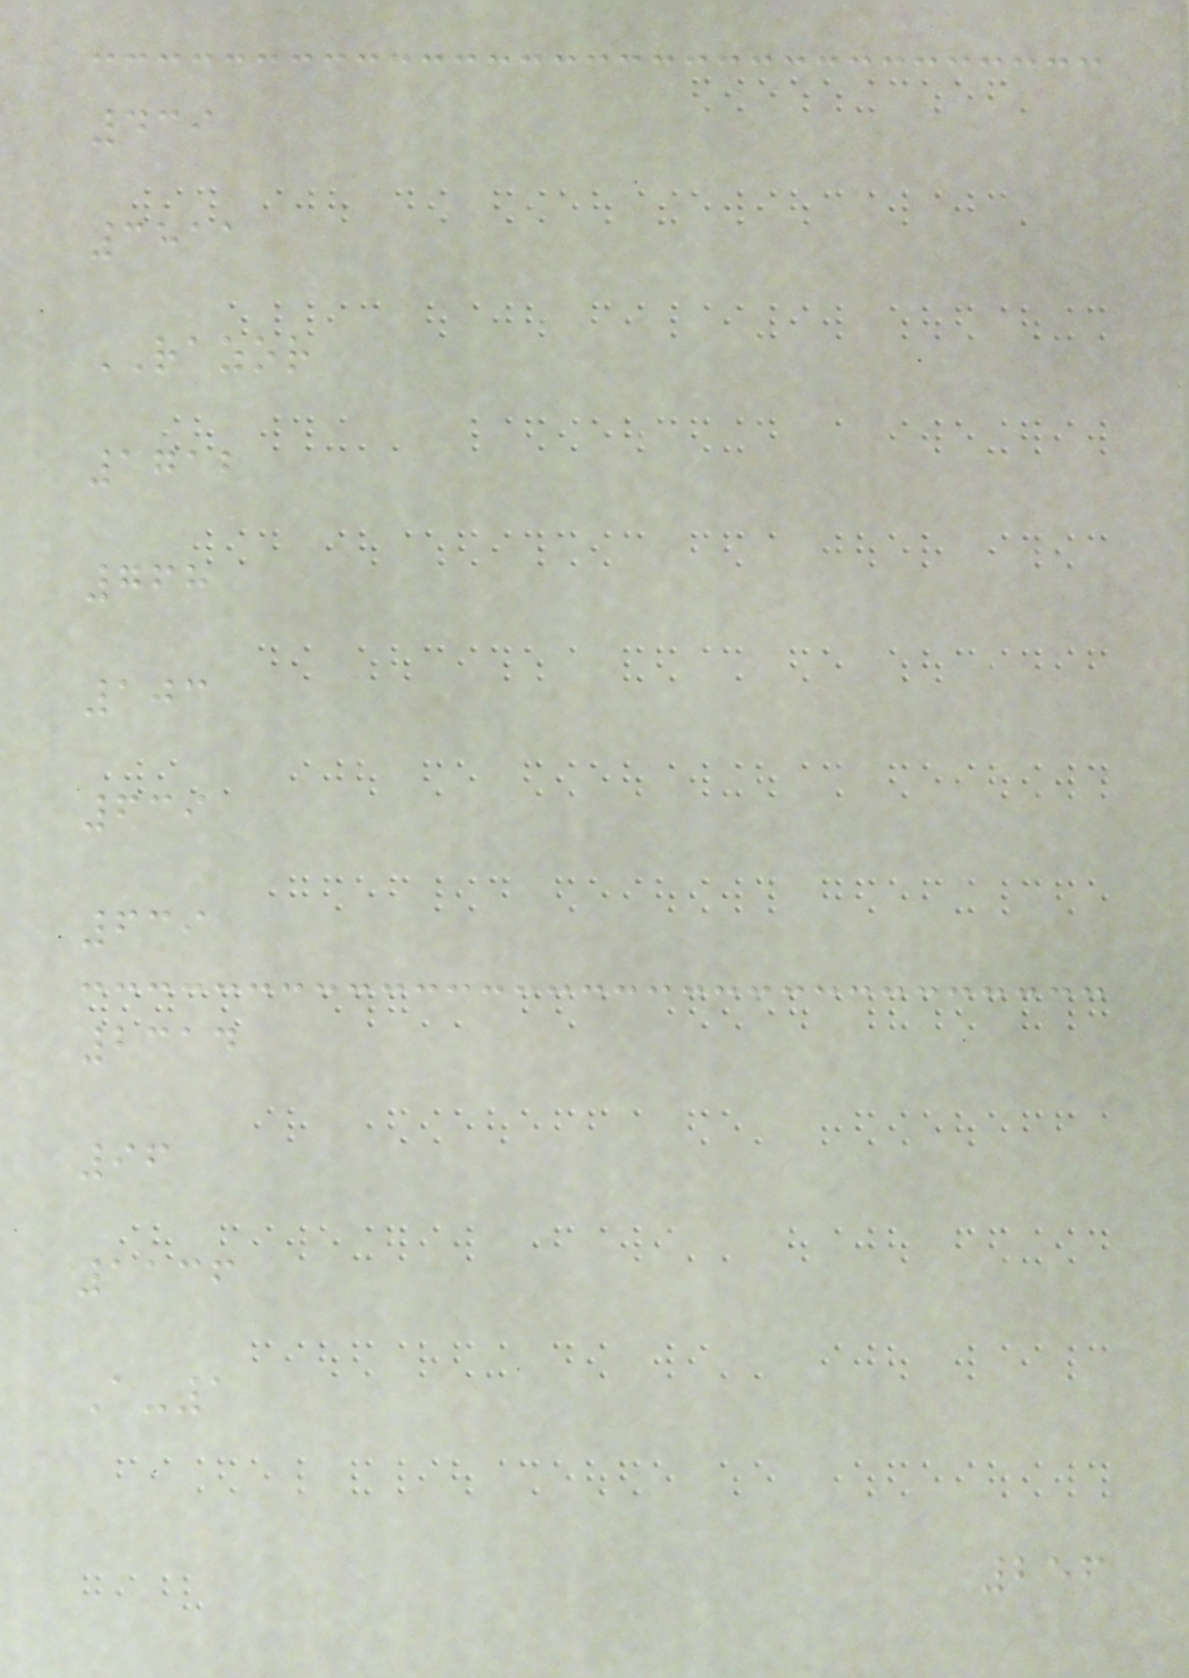439
3811
RAZOR
1712
768
103
639
639
2314
96
1136
A-1
256
